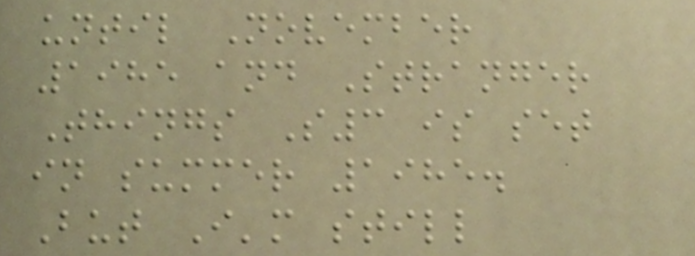until November
1985 and Stranger
Things S3 is set
in summer 1985.
But I'm still
